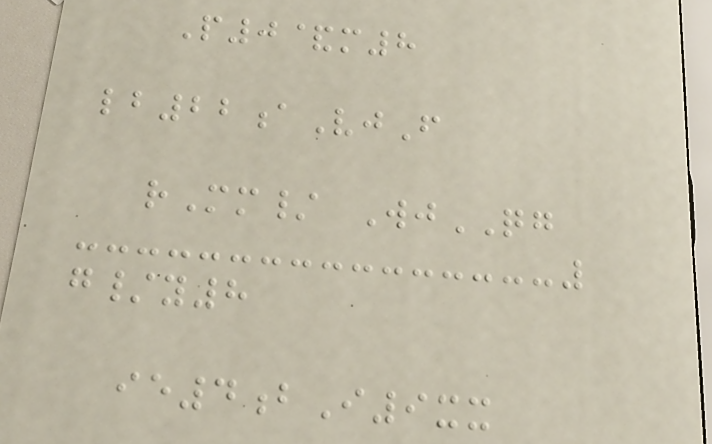P0&m8
lb22aVjF
rMm/ WjQG
g/y8
ie4bI9xx
